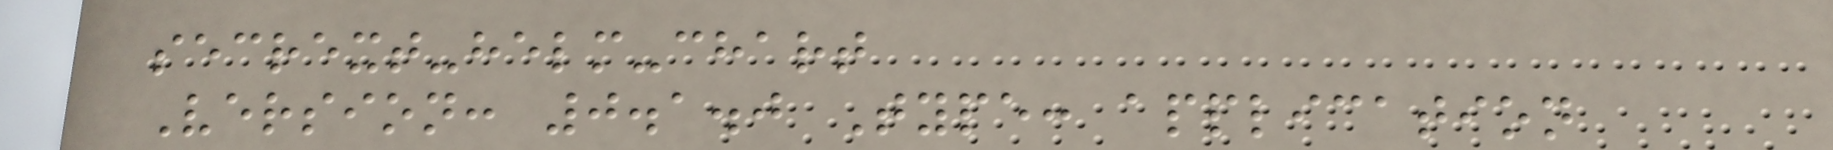secrext-helm-chart
Version: 0.1.0 Type: application
